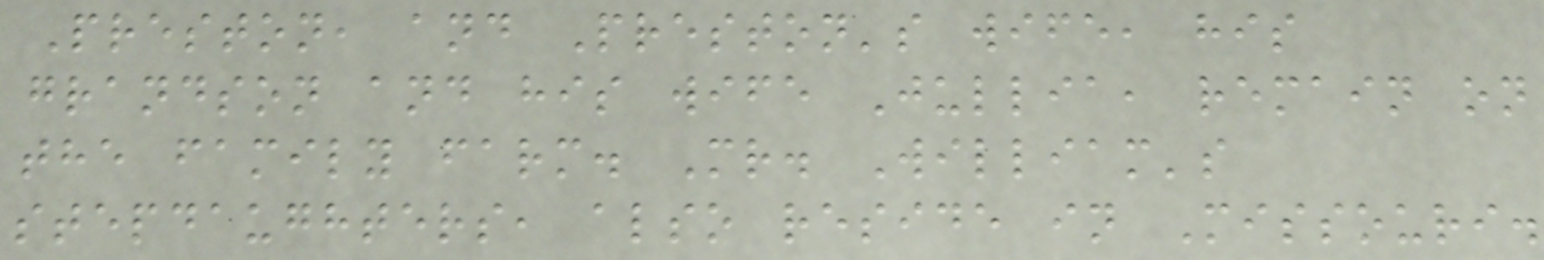Preston, and Preston's wife, his
grandson and his wife Jullia, remain on
the family farm. Mr. William's
stepdaughters, also reside in Missouri.
